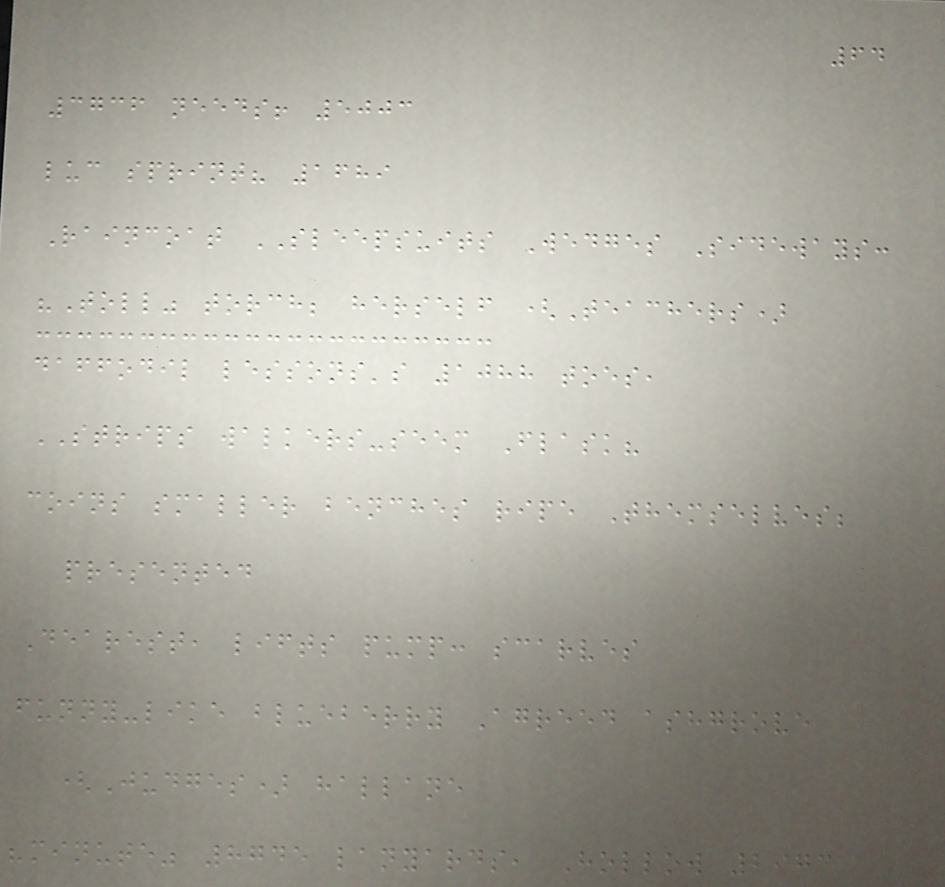64
3736 needs! 5003
luc sprint? 1689
Raincoat SLEEPSUITS Wedges Sideways:
"Toll" torch; herself (Teachers)
daffodil lessons's 1088 toes,
STRIPS walkers-seem Flask?
coins smaller benches ripe Themselves;
presented
Dearest, lifts pump: scarves
funny-like blueberry Agreed ashgrove
(Judges) hallane
"minute" 8745 lanyards, Hollow 2973
